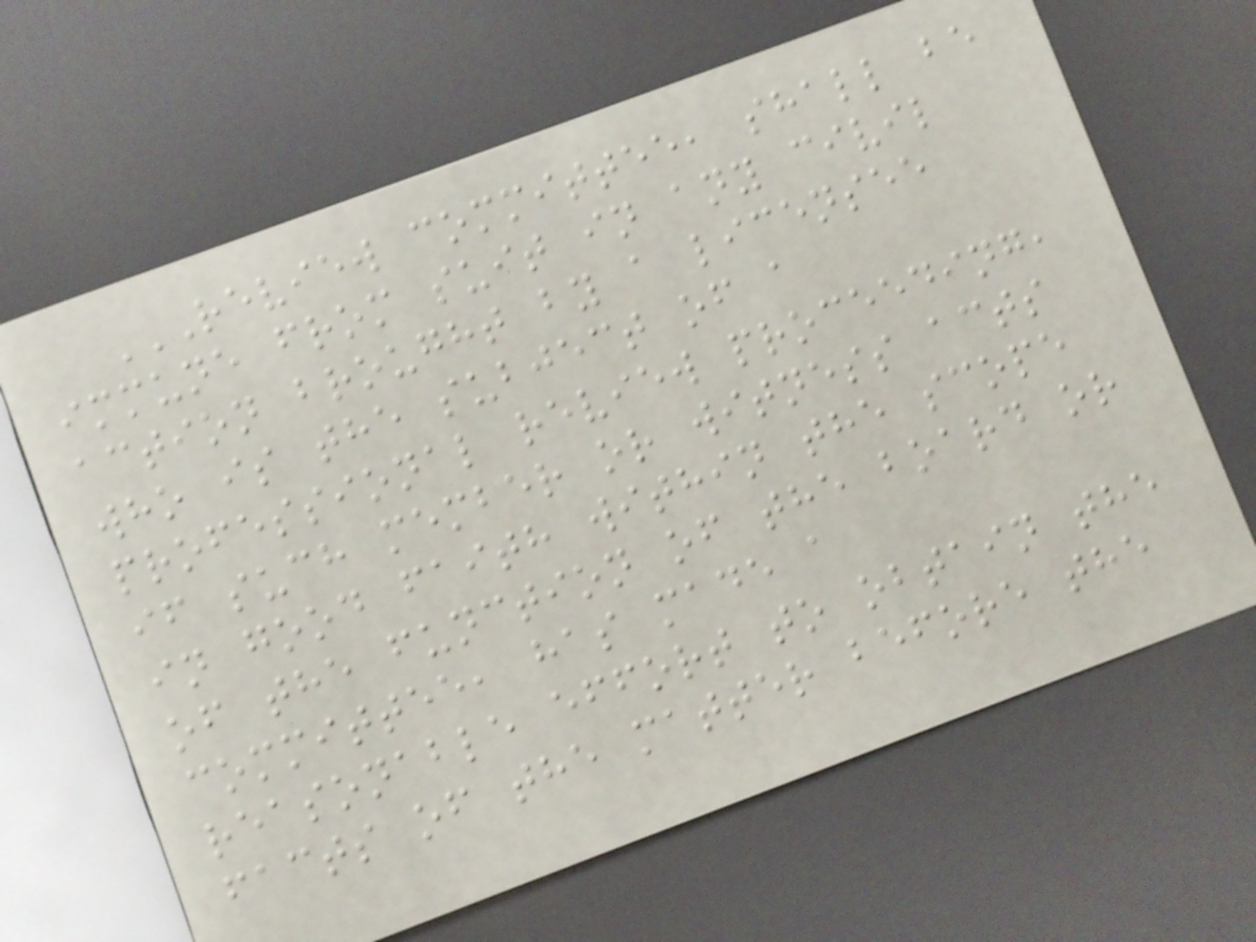REVIEW COMMITTEE, SHALL BE
IMMUNE FROM SUIT IN ANY CIVIL
ACTION BROUGHT BY A LICENSEE
WHO IS THE SUBJECT OF A
PROFESSIONAL REVIEW PROCEEDING,
IF SUCH MEMBER OR WITNESS ACTS
IN GOOD FAITH WITHIN THE SCOPE
OF THE FUNCTION OF THE BOARD OR
COMMITTEE, HAS MADE A
REASONABLE EFFORT TO OBTAIN THE
FACTS OF THE MATTER BEFORE THE
